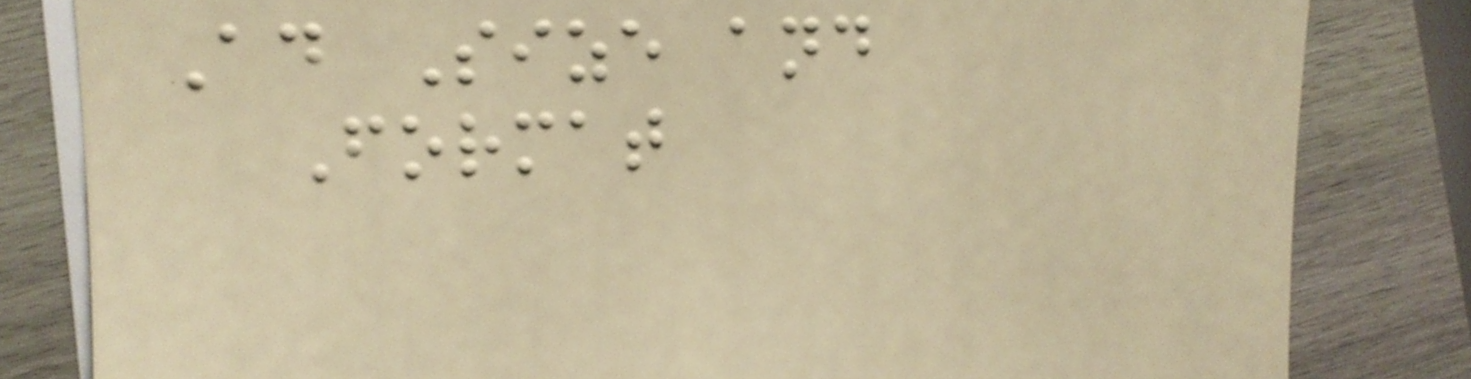Ad Size and
Format
